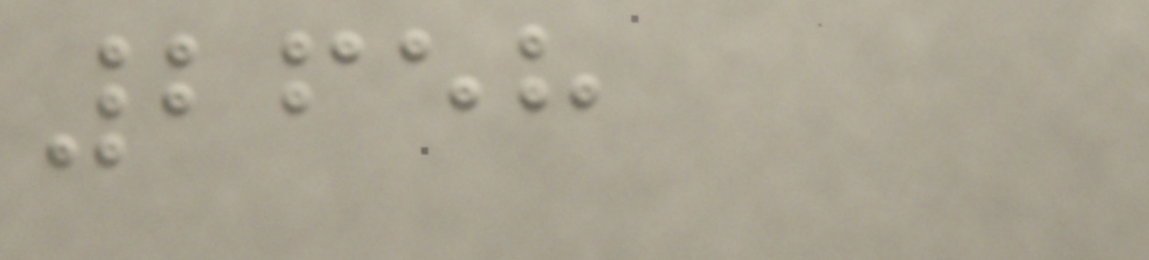2658
